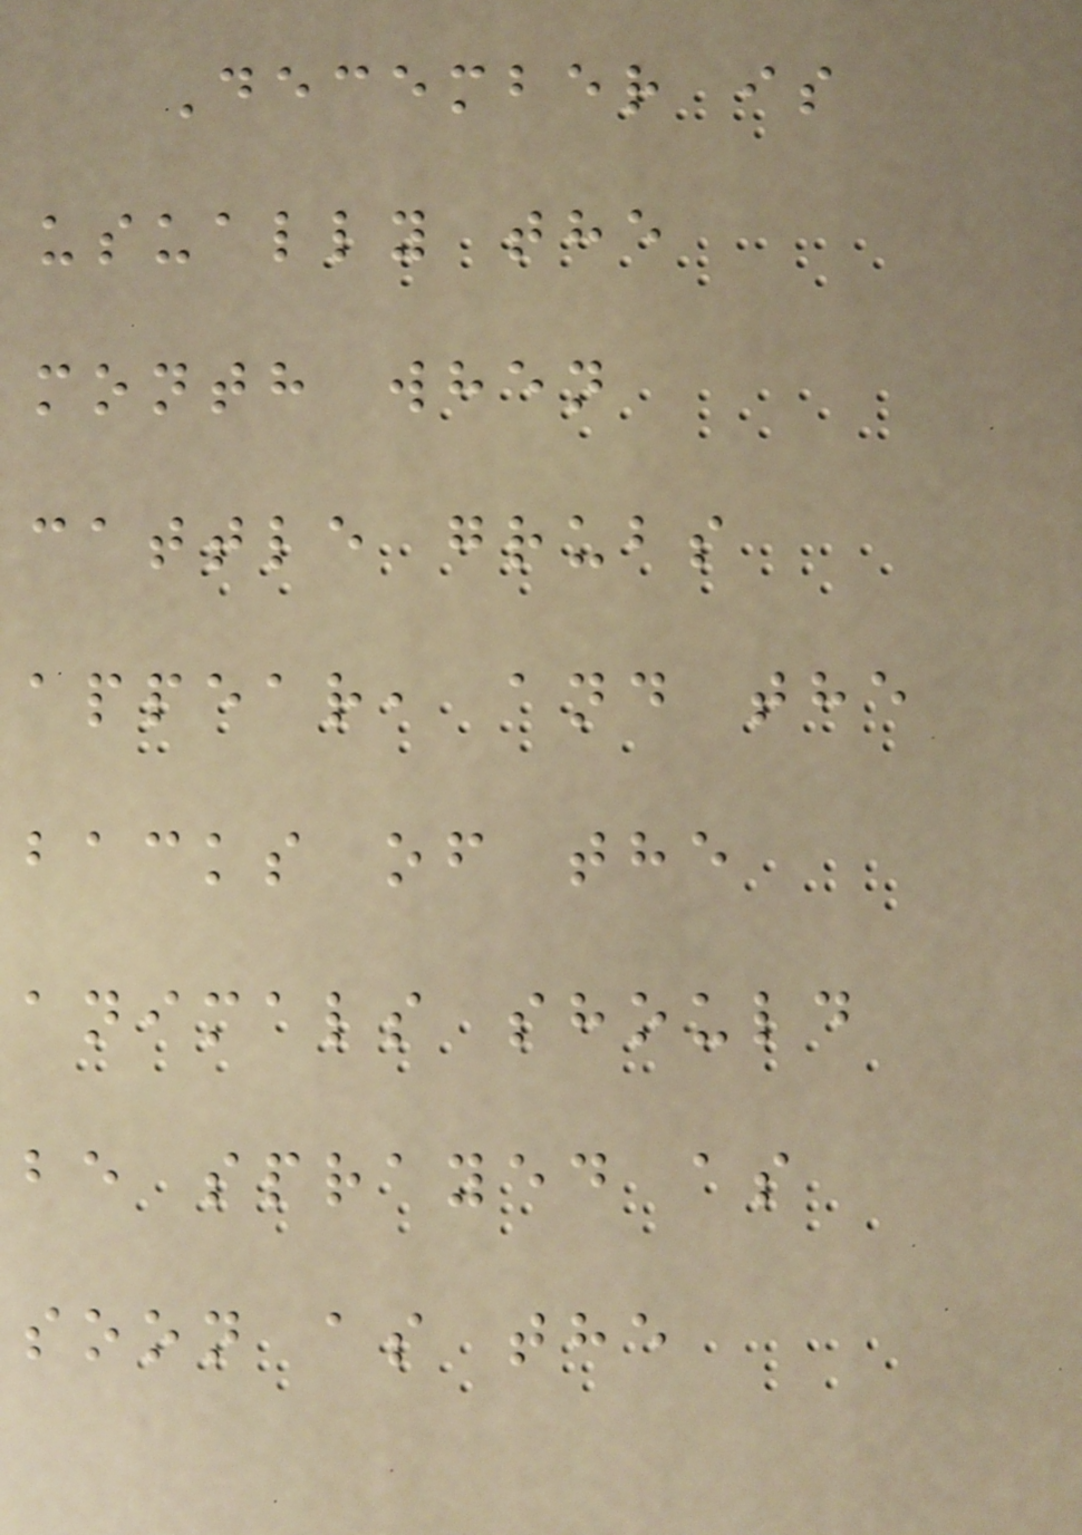December is
usually the
month when
cattle grubs
appear, and the
backs of the
animals should
be sprayed as
soon as the
